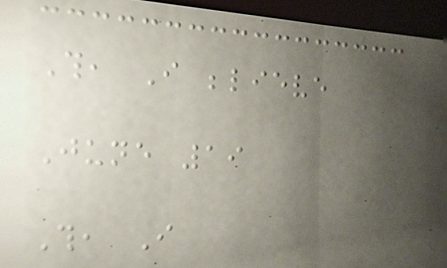This, I believe
June 19
This, I
